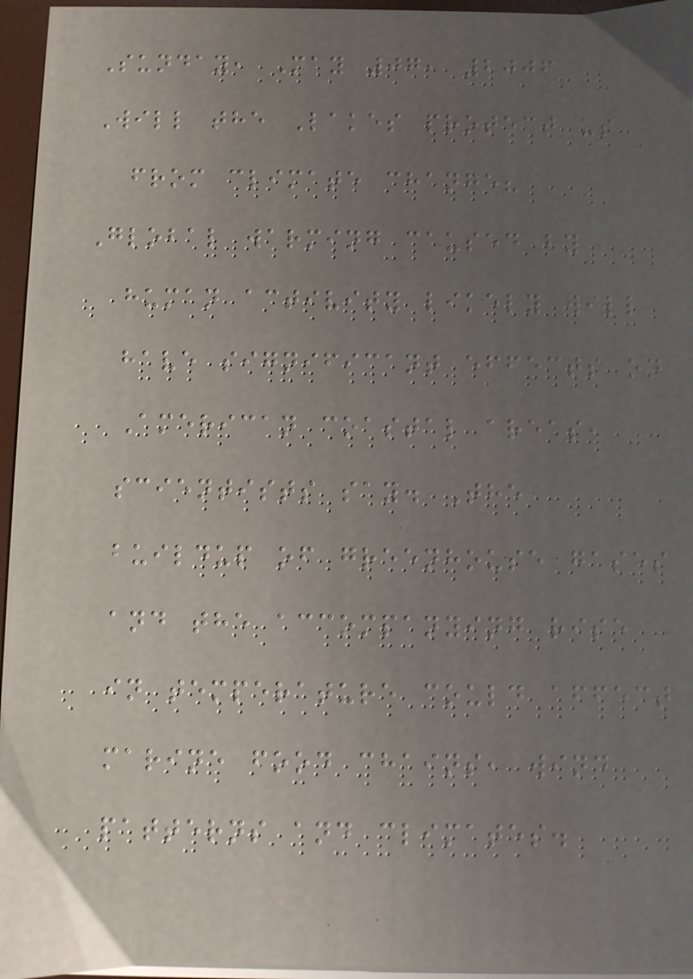Sunday, May 07, 2006
Will the Lakes protect us
from climate change?
Global warming caused by
human activity likely will
have significant effects on
American coastal areas,
scientists say. The
buildup of greenhouse gases
and the accompanying rise
in temperature could affect
marine food chains, wind
patterns and climates.
